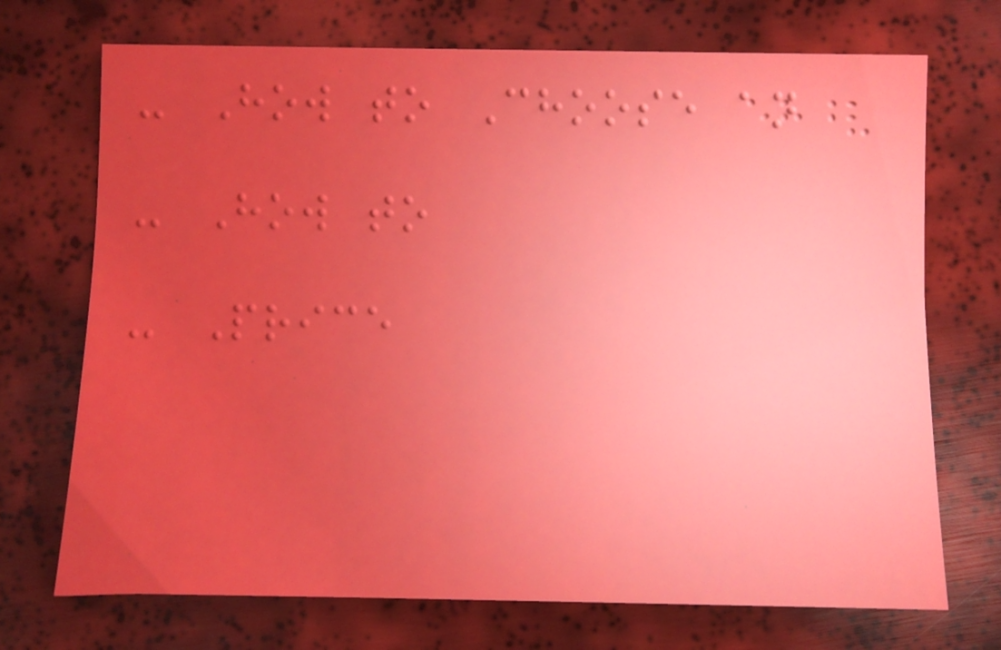- How to Choose an
- How to
- Price
